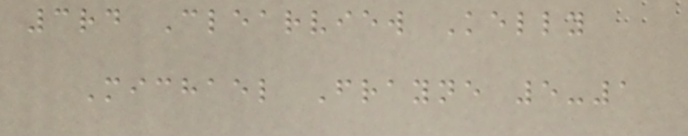3rd Clearview Kelly
Michael Frayne 5-1
